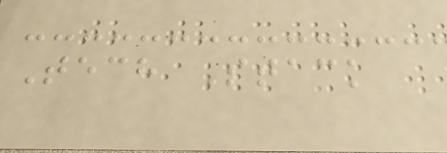Tech Stack
